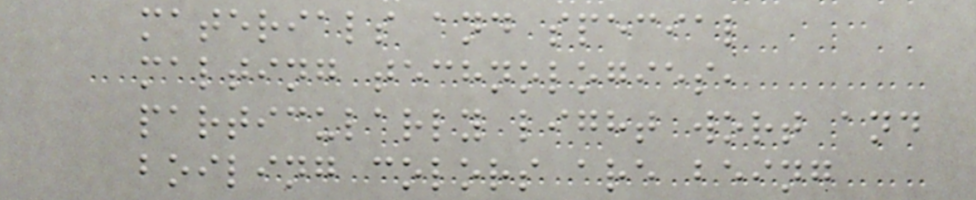materials and special
malting technologies,
particularly light wort and
boiling colors are being
